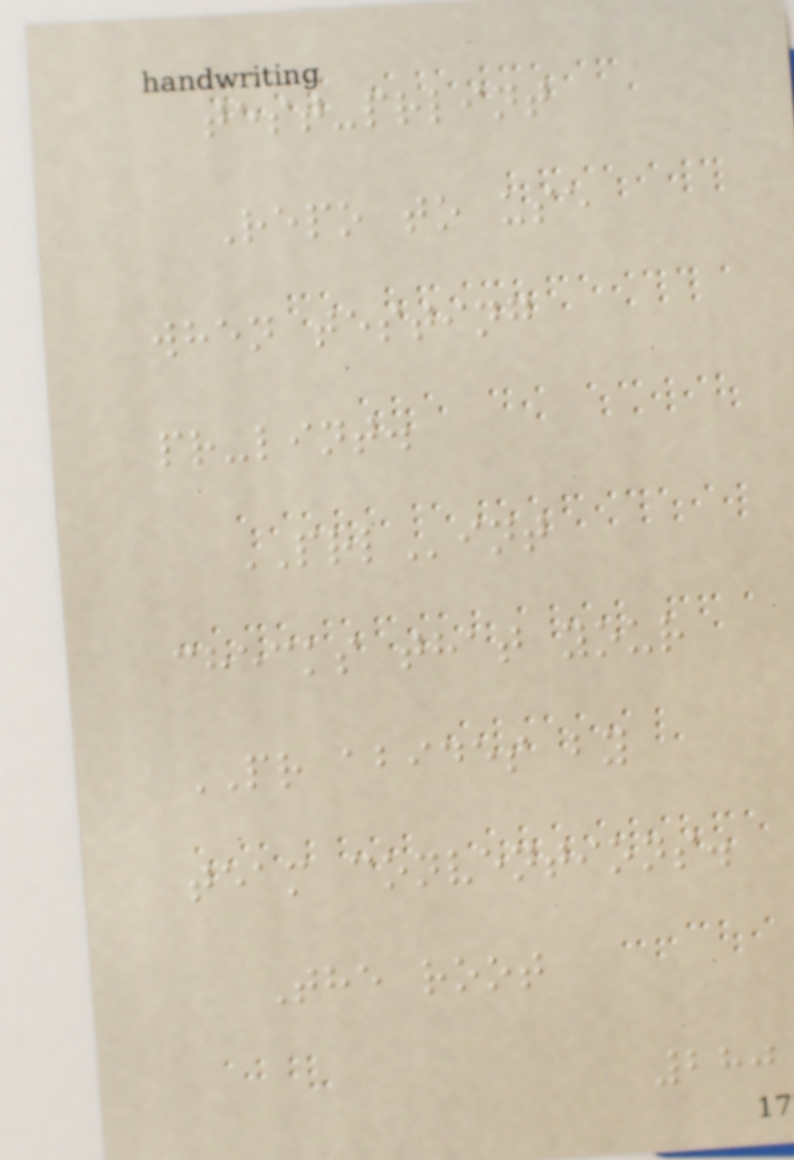test-prlint
Repo to use
when testing
pr-lint.
PRLint
checks that your
PR abides by
team conventions.
The root
280
